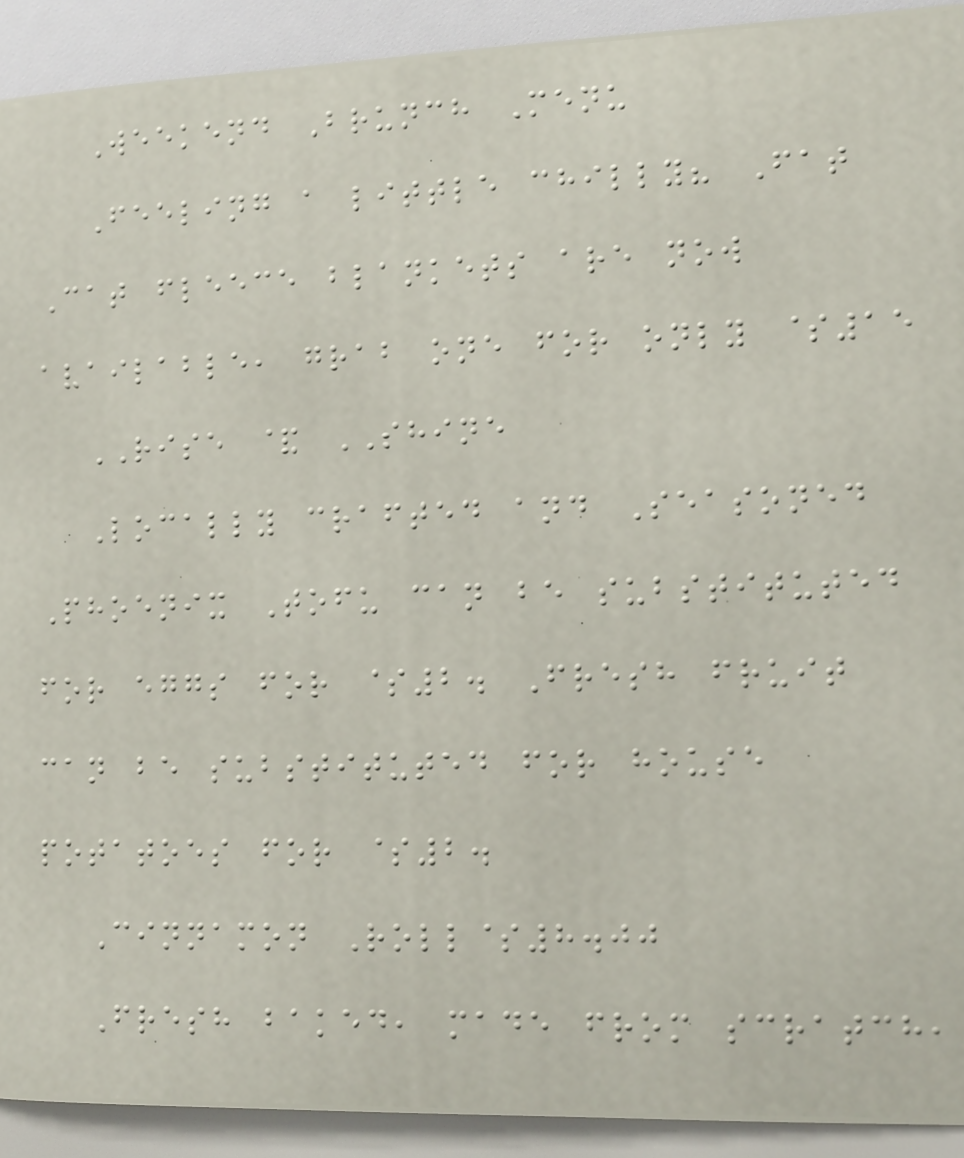Weekend Brunch Menu
Feeling a little chilly? Fat
Cat fleece blankets are now
available, grab one for only $15
RISE & SHINE
Locally crafted and Seasoned
Phoenix Tofu can be substituted
for eggs for $2. Fresh fruit
can be substituted for house
potatoes for $2.
Cinnamon Roll$8.00
Fresh baked, made from scratch,
